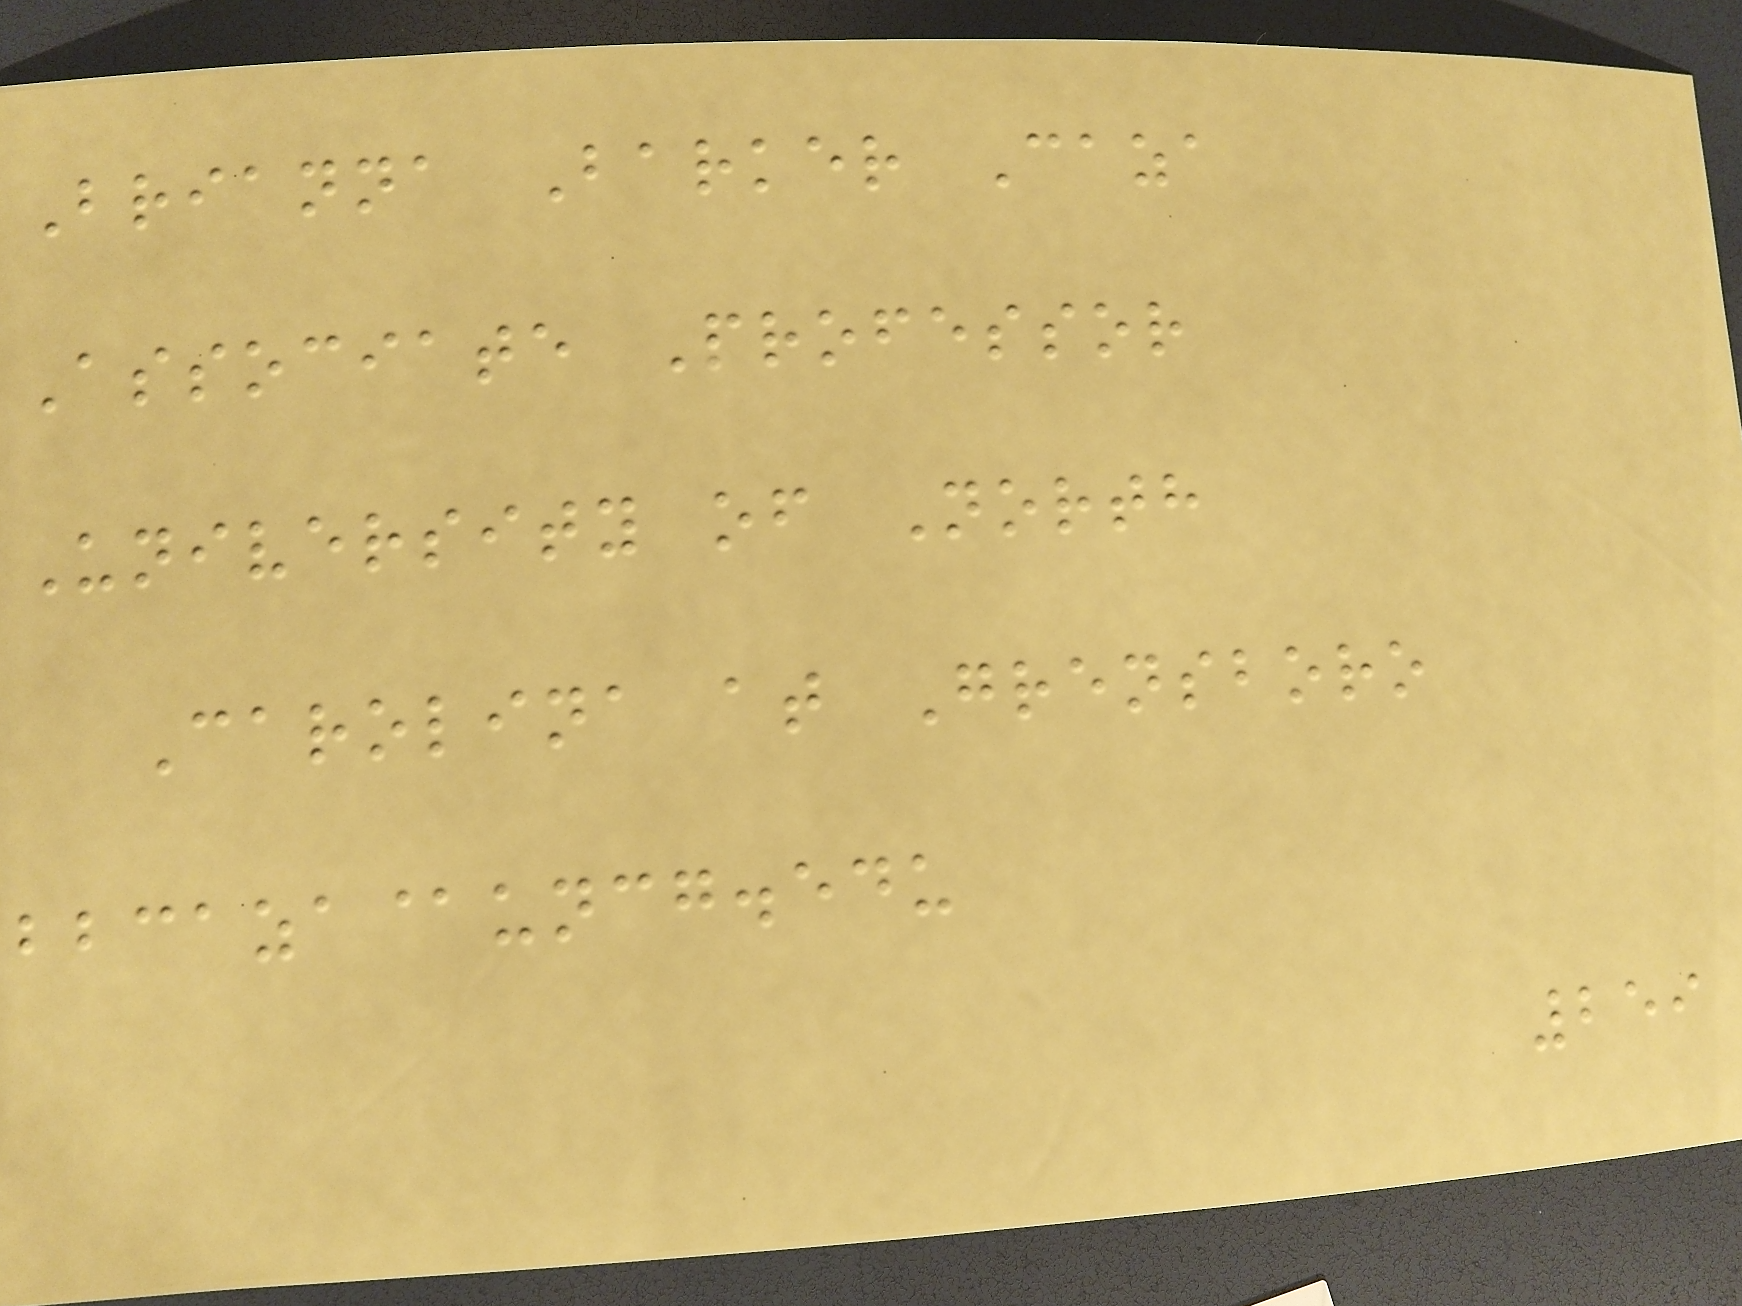Brianna Barker Caza
Associate Professor
University of North
Carolina at Grensboro
bbcaza@uncg.edu
259
